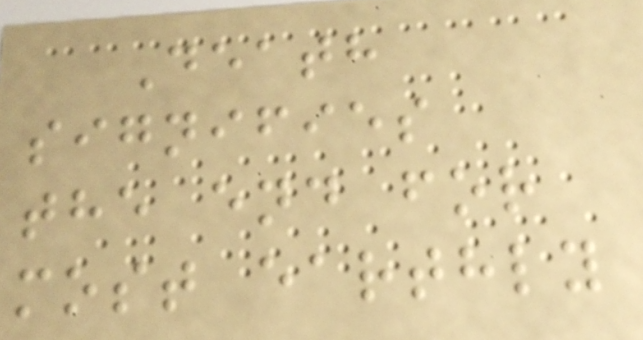Death
signifies
the end for
most earthly
